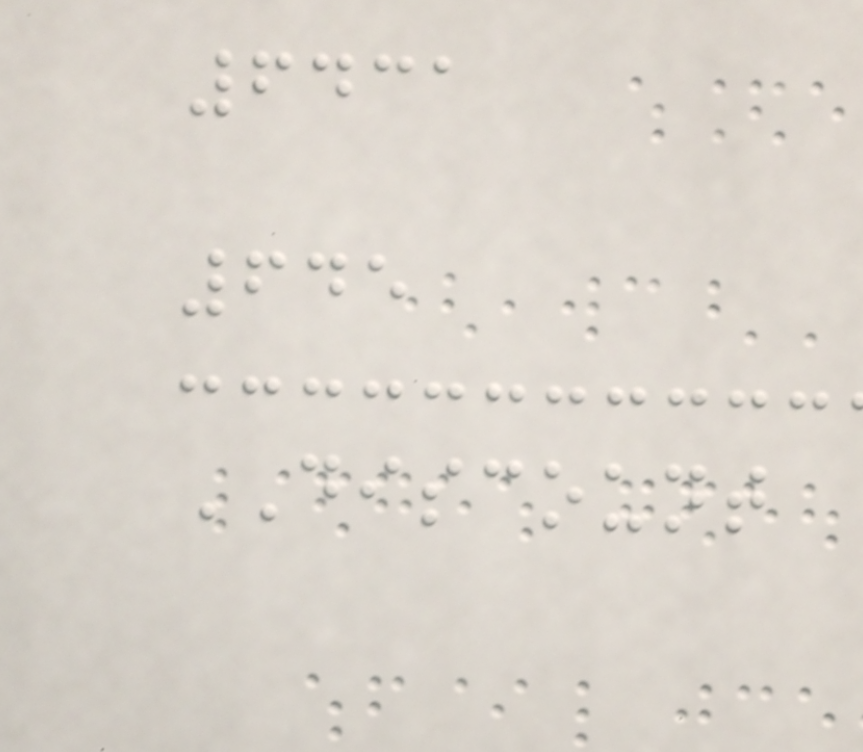6431
645
DISCOUNT
